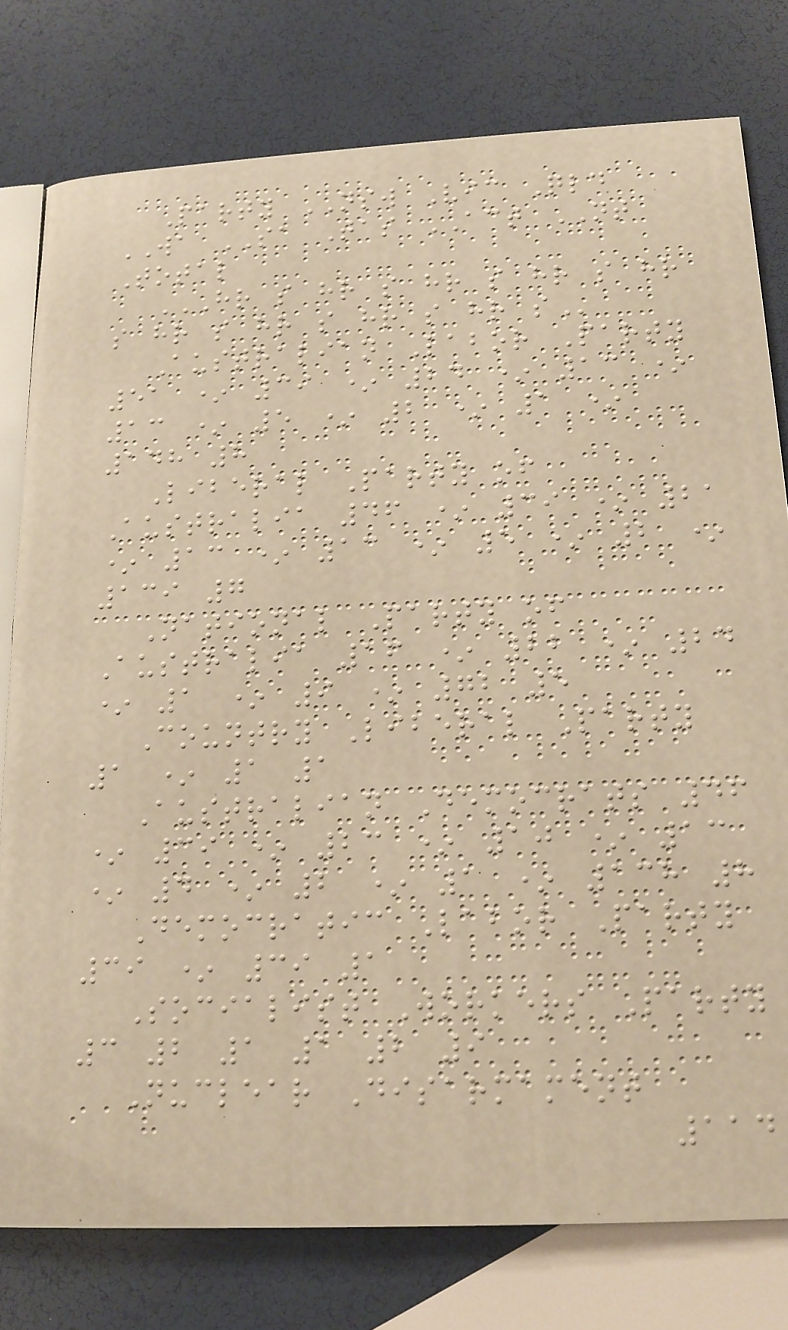Party NSW Vic Qld
WA SA Tas ACT NT
Total
HR S HR S HR S HR S HR
S HR S HR S HR S HR S
Australian Labor Party
51 * 39 * 24 * 13 *
13 * 5 * 2 * 1 *
148 8
Liberal Party of
Australia 46 * 39 * 21
* 13 * 13 * 5 * 2 *
139 7
National Party of
Australia 16 * 22 * 24
* 1 * 9 * 72 5
Country Liberal Party
1 * 1 1
Australian Democrats 46
* 39 * 23 * 10 * 13
* 4 * 2 * 1 * 138 8
Democratic Labor Party
39 * 39 1
Socialist Workers Party
3 2 1 1 2 9
Nuclear Disarmament
114
